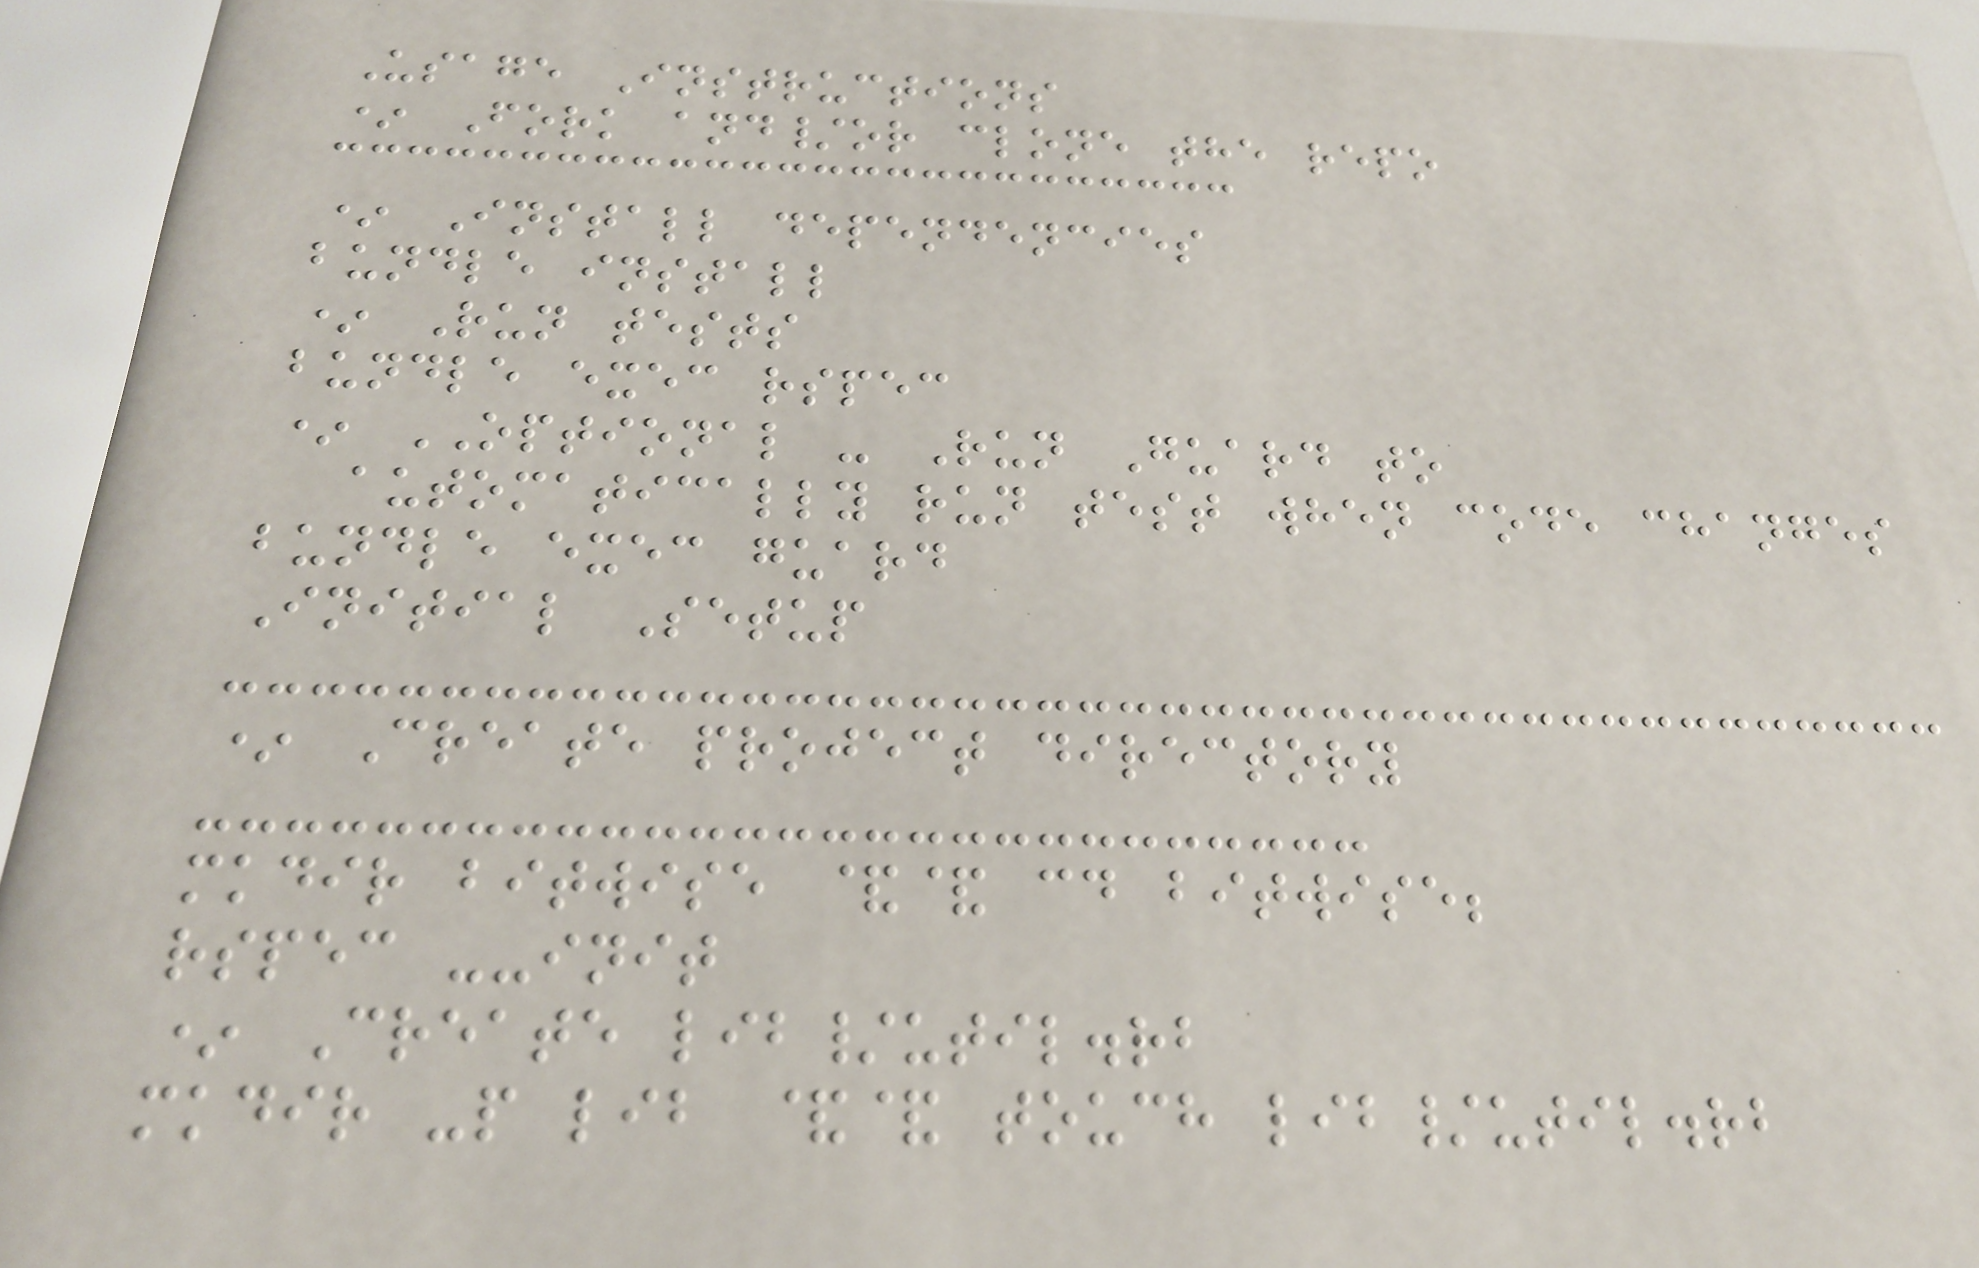Usage Instructions
* Fork and/or clone the repo
* Install dependencies
bundle install
* Run tests
bundle exec rspec
* OPTIONAL - Run Guard to
automatically run test when code changes
bundle exec guard
Initial Setup
* Create project directory
mkdir bitwise && cd bitwise;
rspec --init
* Create lib/util.rb
mkdir -p lib && touch lib/util.rb
